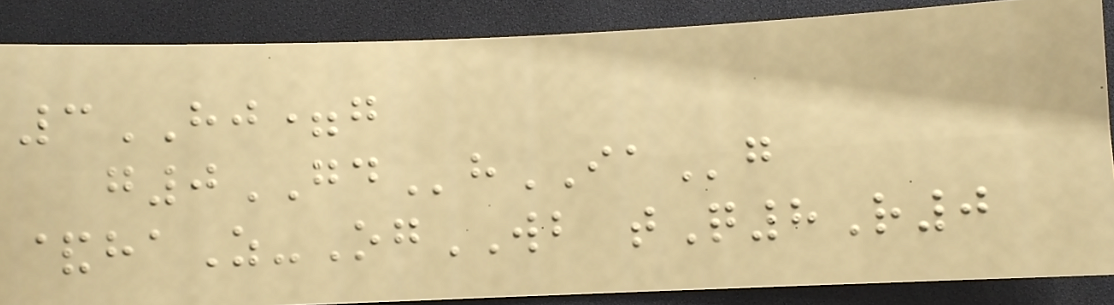3HJ=g
g0GDhIAg
&haZ-OgWB tQ8R0
